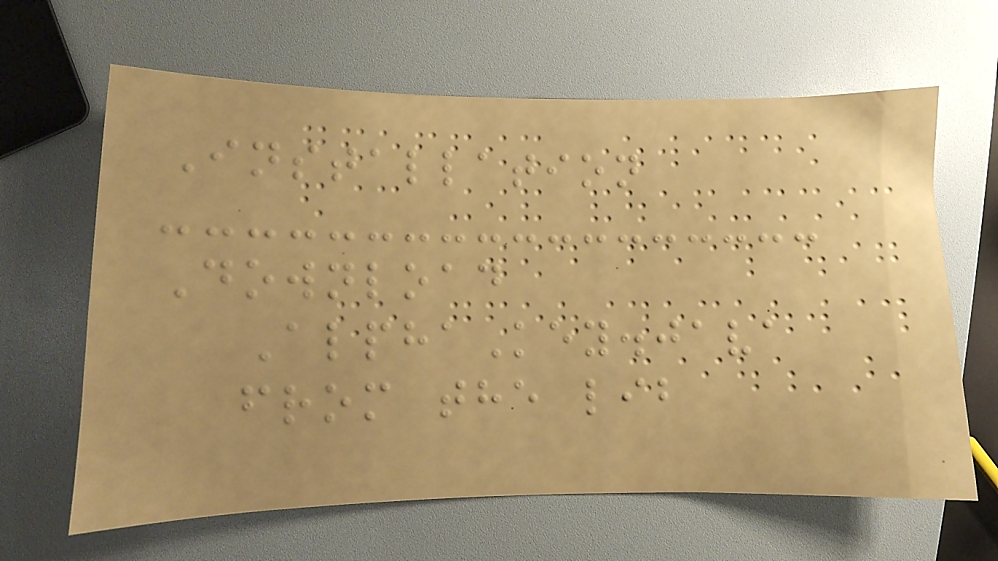Installation
Download
AlphaKey.java
from the lib
